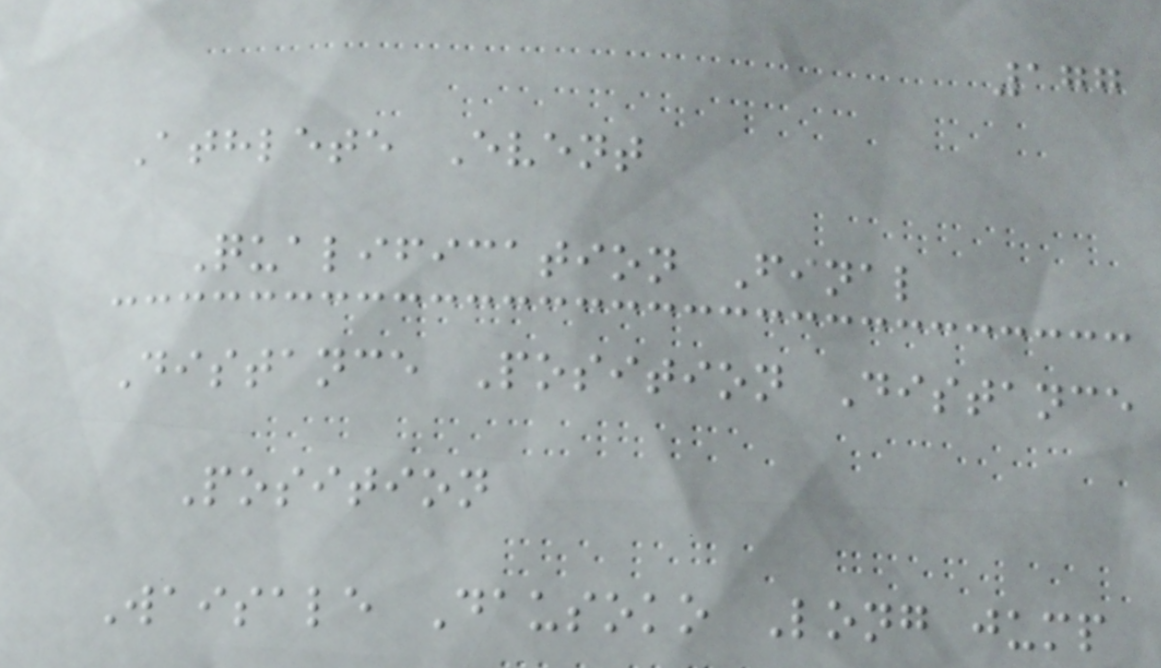177
Athlete Event
Qualification Final
Distance Position Distance
Position
Waisale Dausoko Long jump
